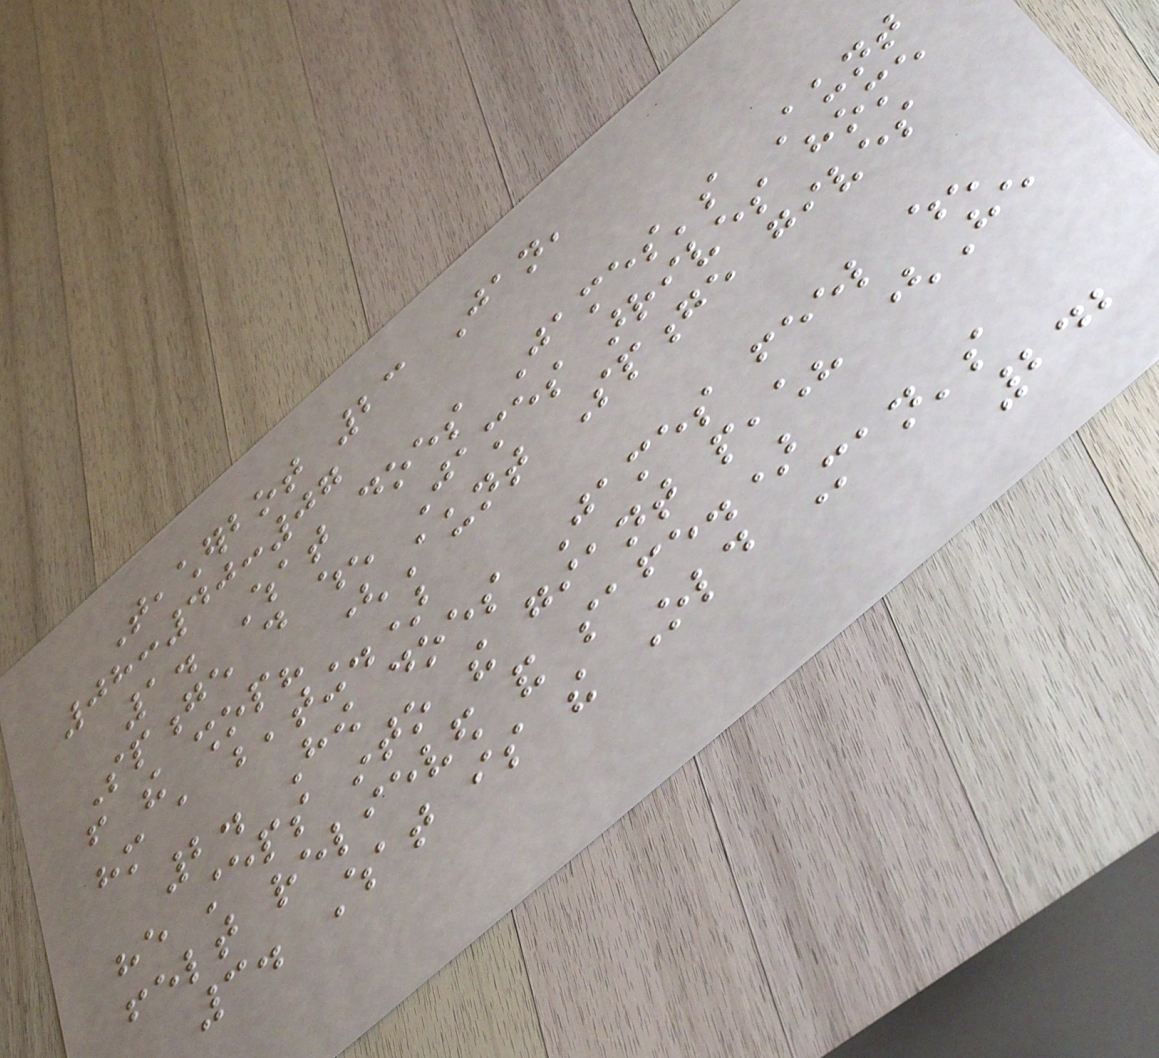Teacherbot 23 Jan,
08:40:07
1. What does James's Aunt
Sponge do when James arrives home
from the shop? (Aunt Sponge gives
him a beating.)
2. How does James feel when
he steps into the giant peach? (He
felt relieved and safe.)
3. What is the Old Man's
242
